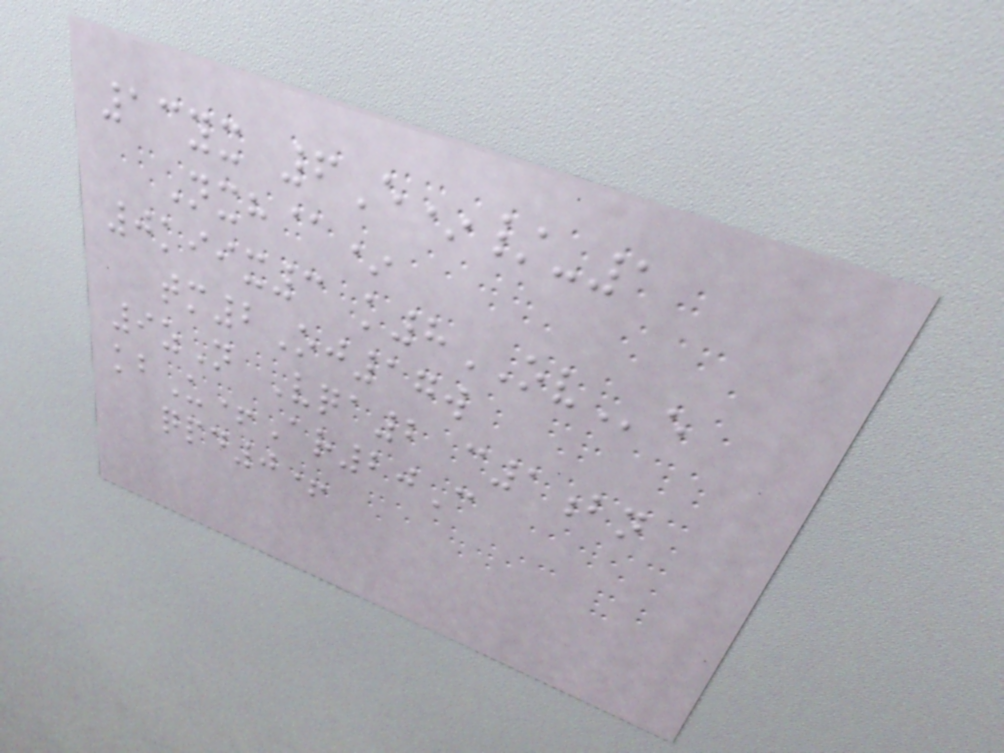13yx 6E*/-1
Nxh@*
0kiix3 k8OVe
tm2Oj17w
9zN Vqa2 c1bn
kbU+Ar20C
qpd0+
